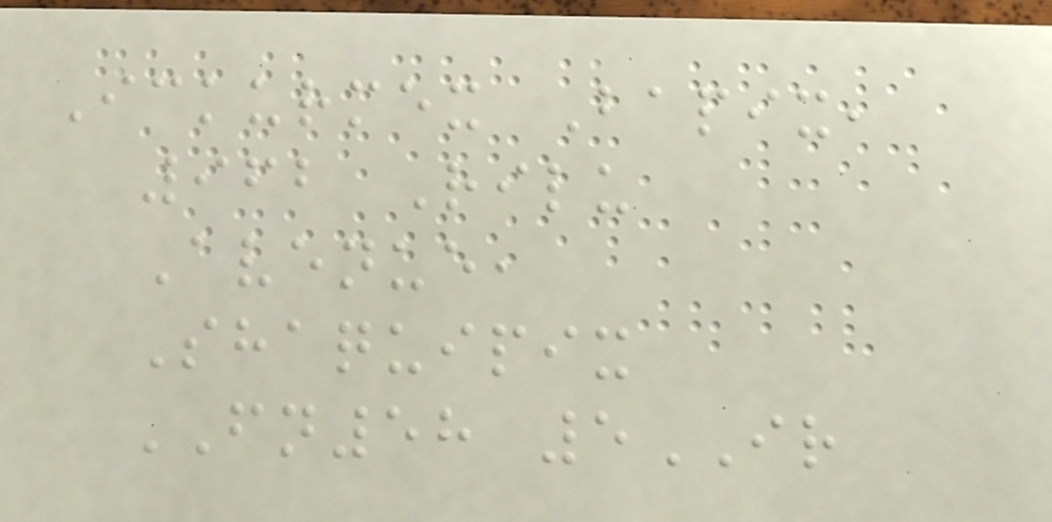Ickurmex Bapix,
962 Rilu
Avenue,
Shaquipix
FN58 5IR
